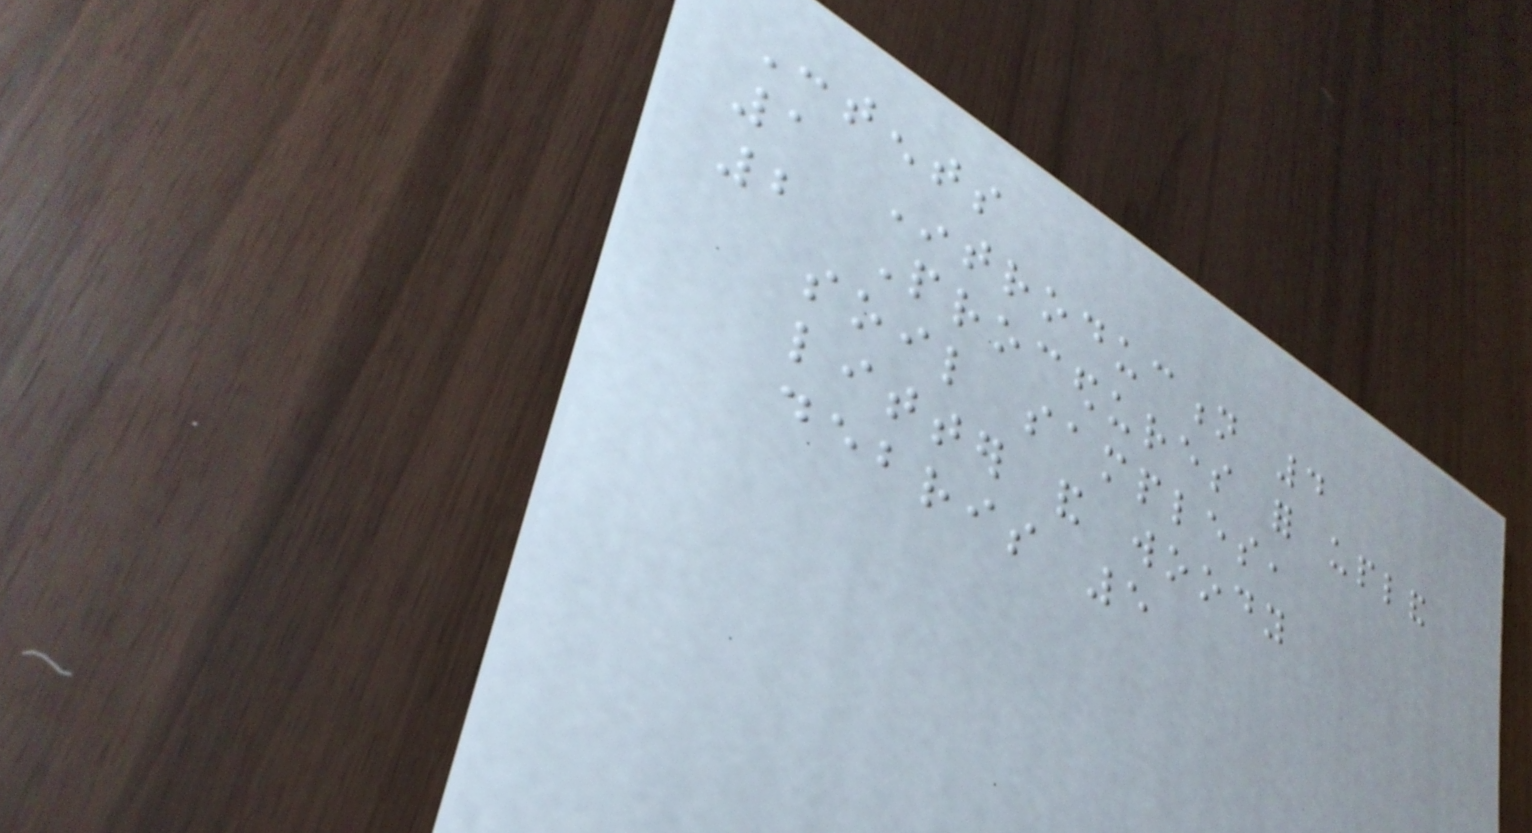Contents
1 Introduction 4
2 Procedures for upland
soil samples,
litter and woody
debris 5
